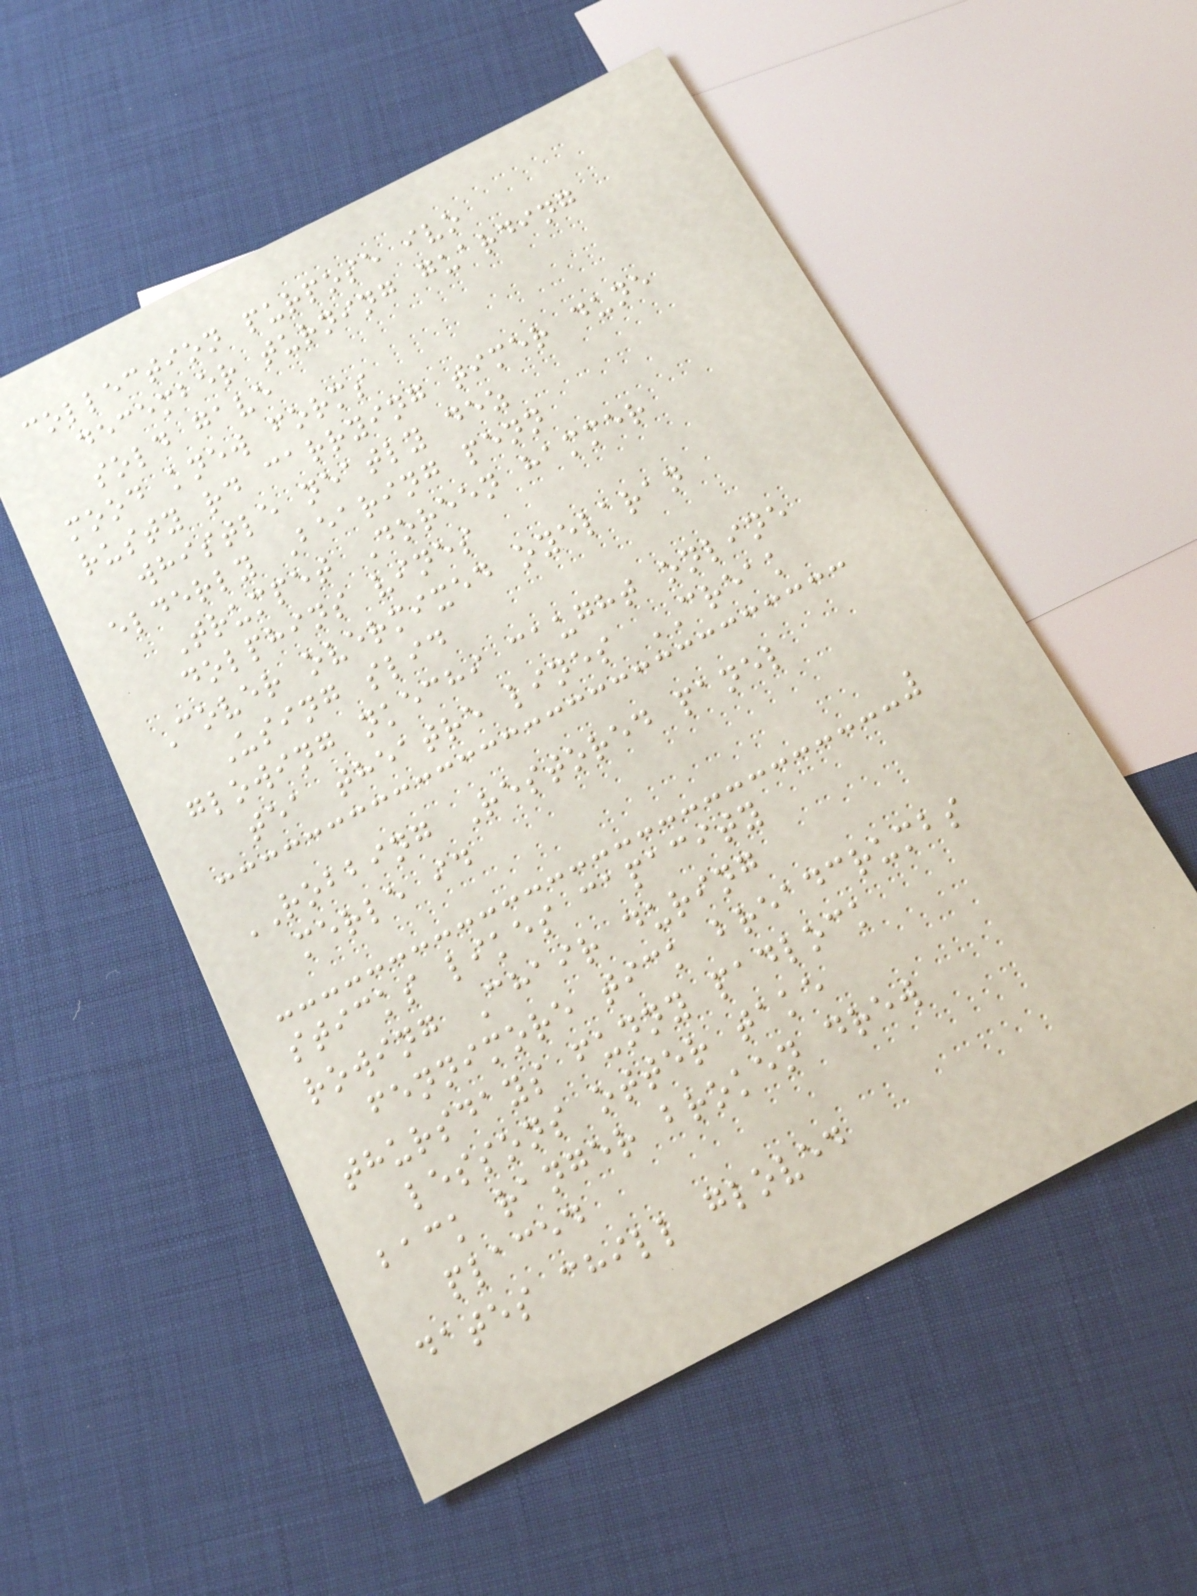collection purpose ivo
december turning guarding
sold gave
mood knew forms
rusty rd carrying timer dune
whistle neatly dez
elderly Bearing penn
Trumpet Doreen hammer
dolphins vines
Cover overmixed oyelaran
Using slid
glowing nkechi caught online
tea theatre lines CREAK
ROBBING Restored panel
merle id
sticks likes capacity
rowing Chair during
fennimore tick breadcrumbs
thursdays funny padlock
lessons otter take
back ranger broken drew
placed
dates chill gloved
